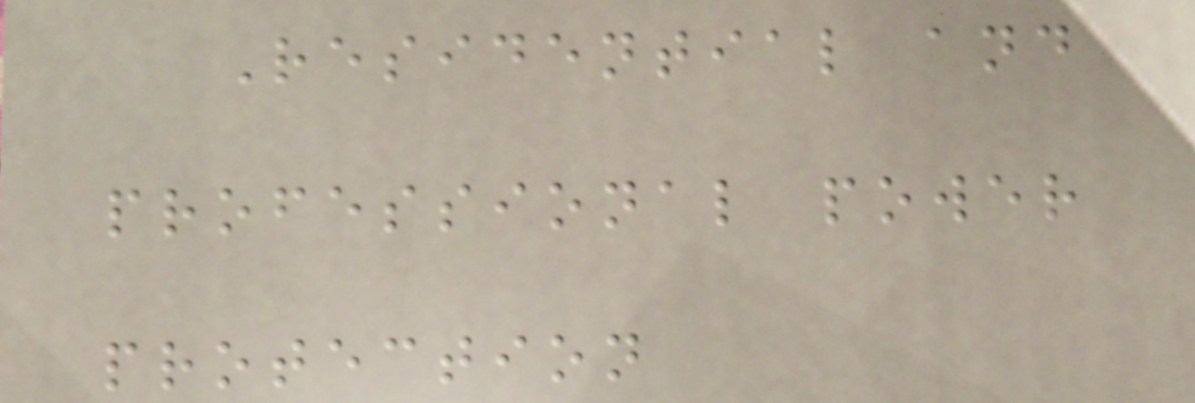Residential and
professional power
protection
